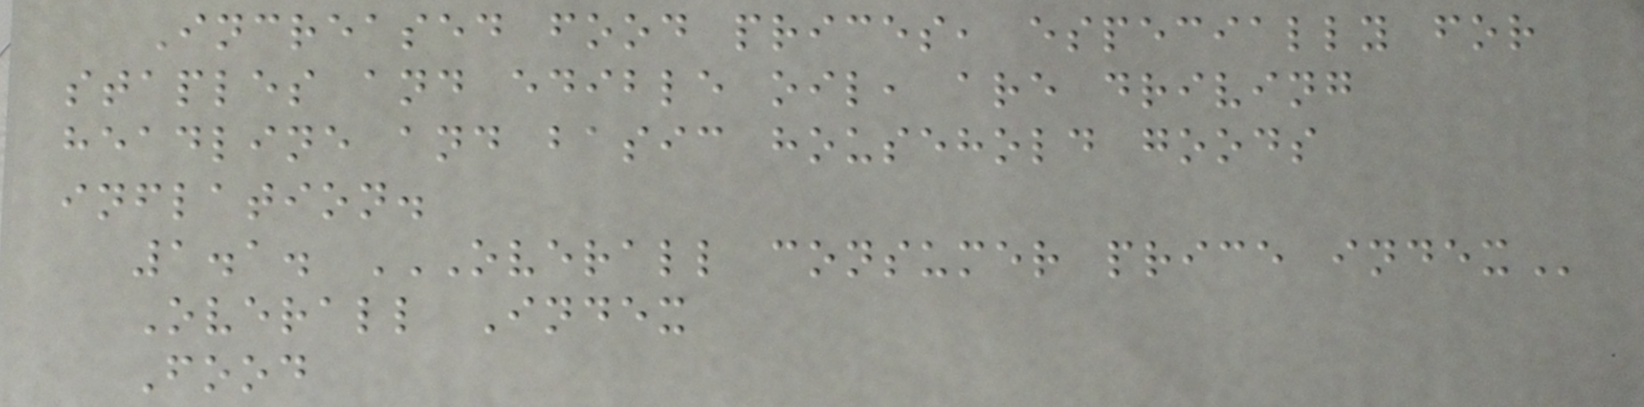Increased food prices, especially for
staples and edible oil, are driving
headline and basic household goods
inflation.
1.1. OVERALL CONSUMER PRICE INDEX
Overall Index
Food
